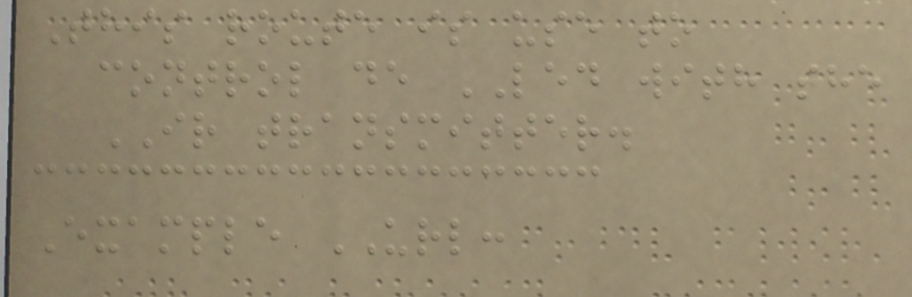This route is use to
control de LED with the
IR transmitter.
Example URL:
